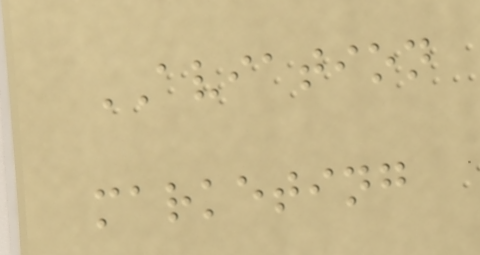AVIATION
marketing
